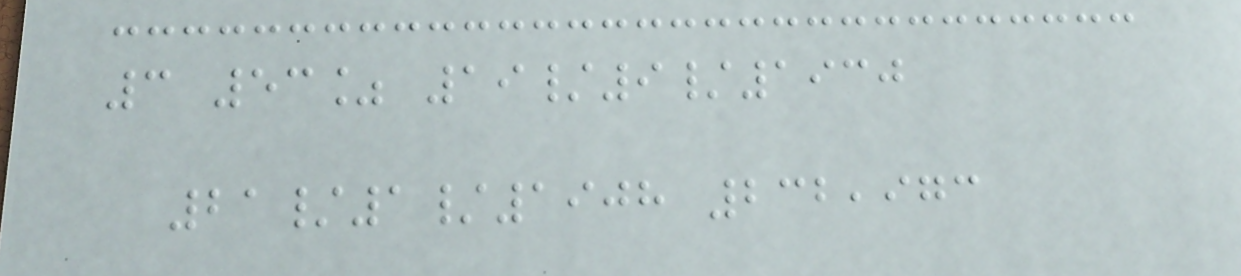3 53% 19/9/1930
21/1/1908 232,973
